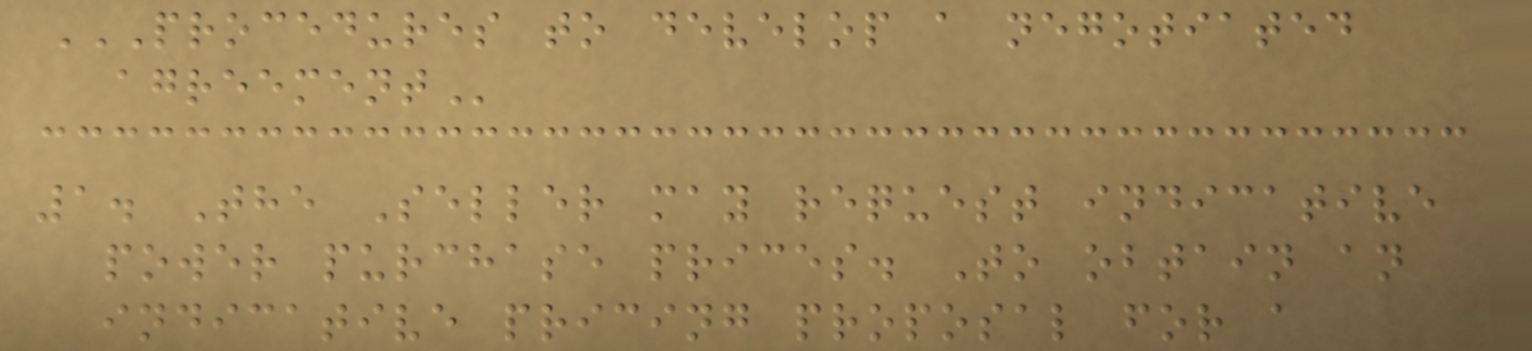PROCEDURES TO DEVELOP A NEGOTIATED
AGREEMENT
1. The Seller may request indicative
power purchase prices. To obtain an
indicative pricing proposal for a
